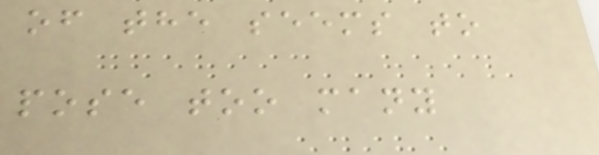of the seems to
pose too many
